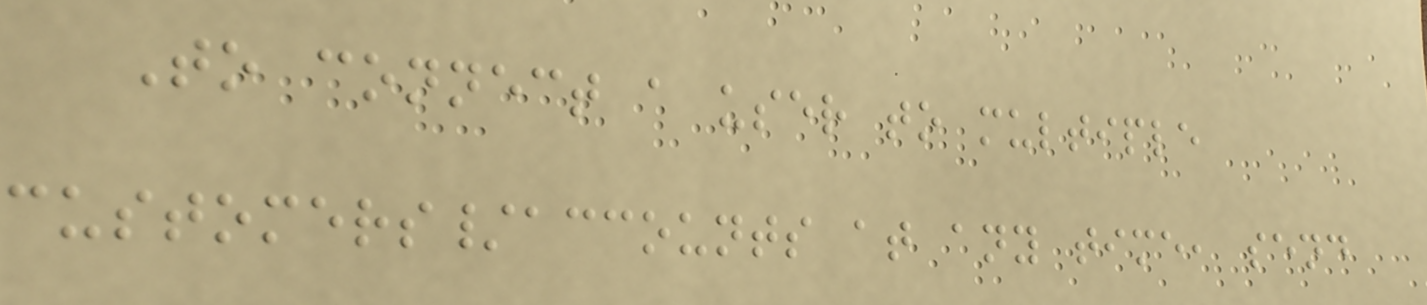To connect a user to multiple
customers/accounts at any time, send
